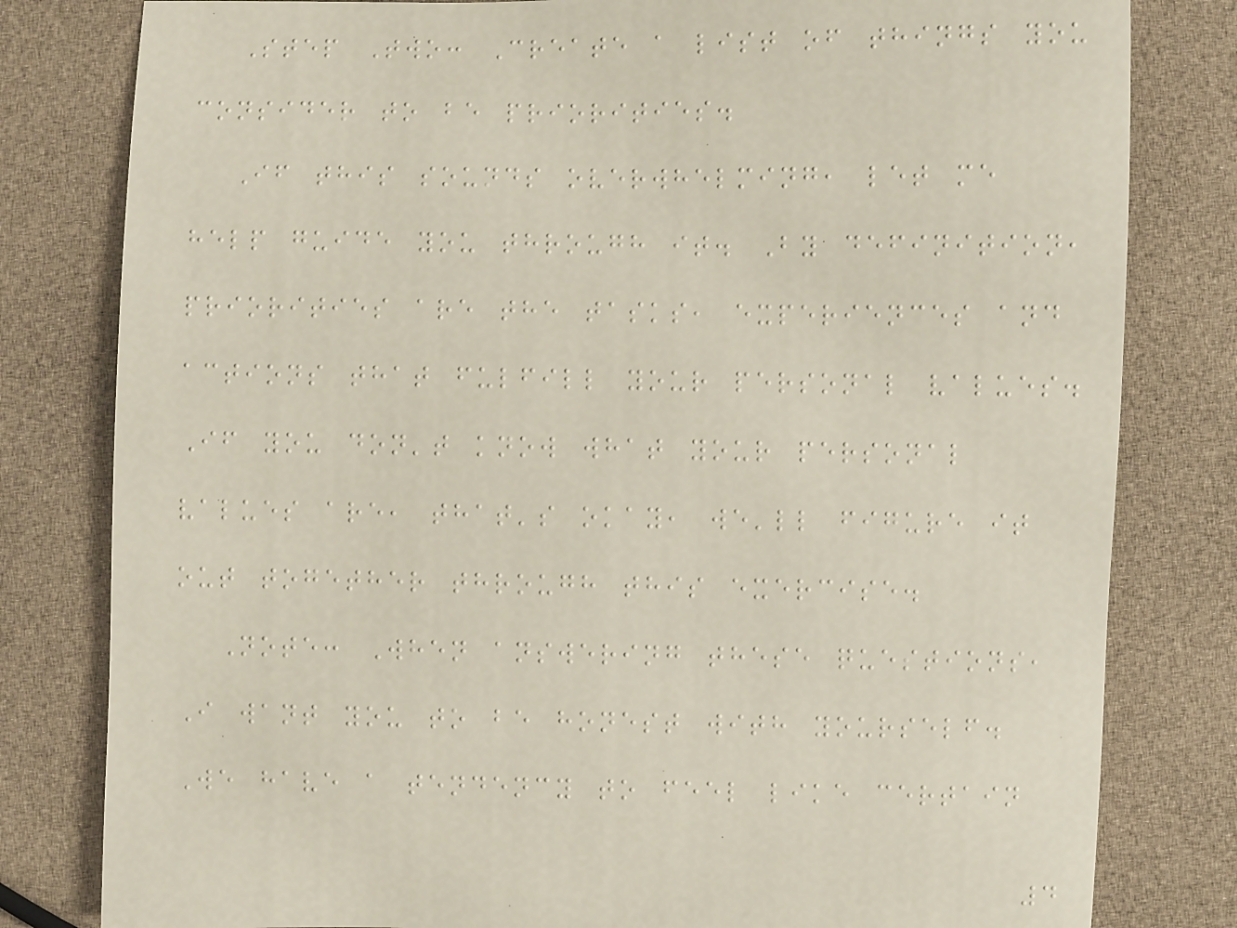Step Two: Create a list of things you
consider to be priorities.
If this sounds overwhelming, let me
help guide you through it. By definition,
priorities are the tasks, experiences and
actions that fulfill your personal values.
If you don't know what your personal
values are, that's okay, we'll figure it
out together through this exercise.
Note: When answering these questions,
I want you to be honest with yourself.
We have a tendency to feel like certain
4
